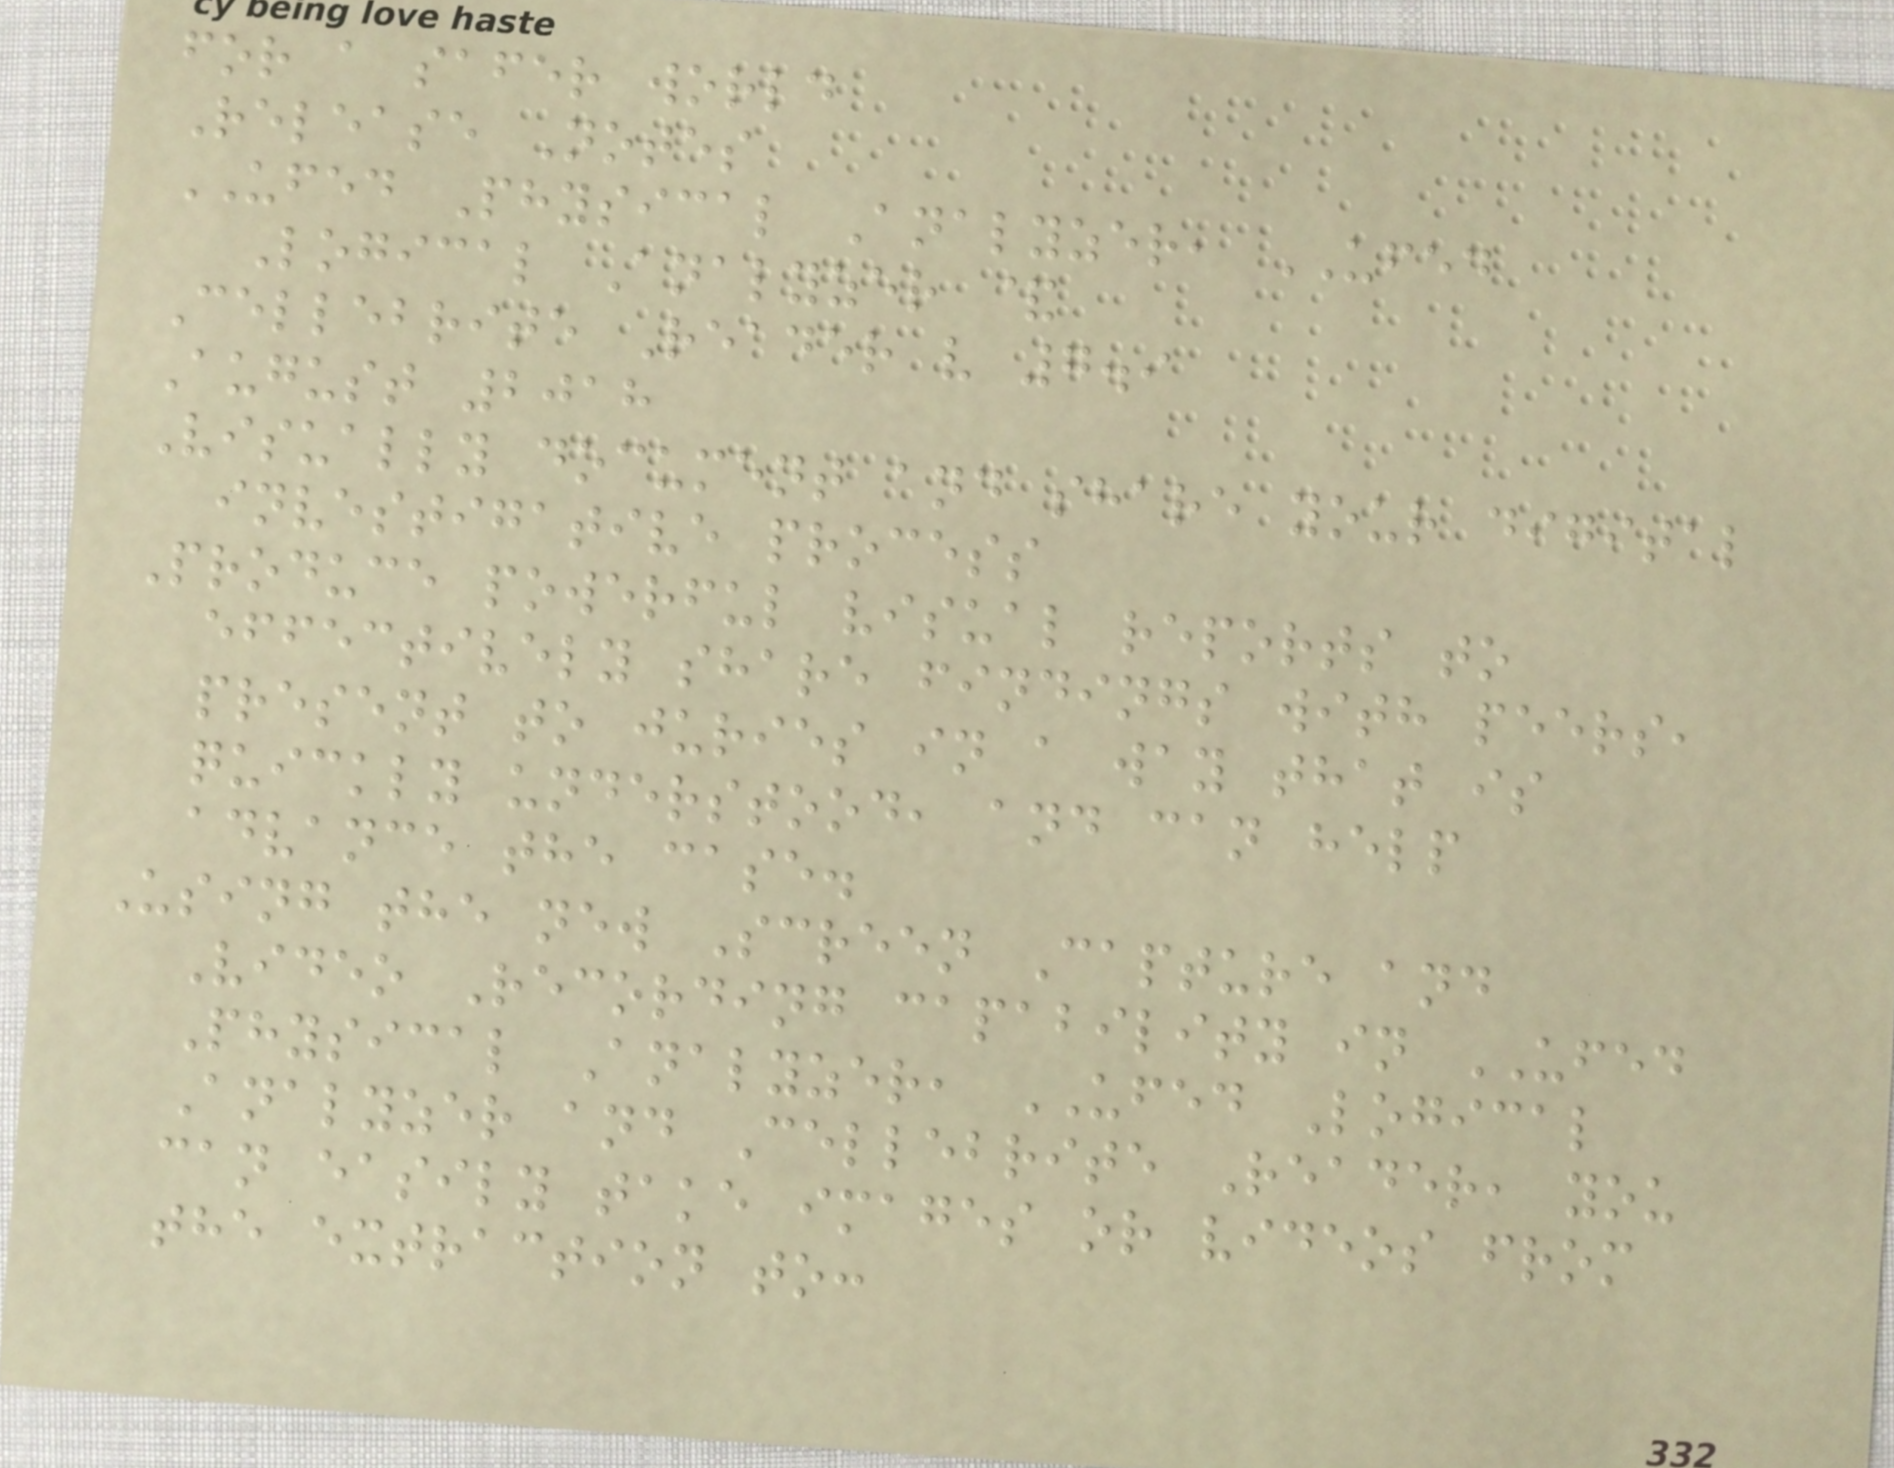for a safer world
Release Notes
UFED Physical Analyzer, UFED
Logical Analyzer &
Cellebrite Reader v 7.9
August 2018
Visually document and share your digital
investigative process
Produce powerful visual reports to
effectively share findings with peers,
present to juries in a way that is
quickly understood, and can help
advance the case.
Using the new Screen Capture and
Video Recording capability in UFED
Physical Analyzer, UFED Logical
Analyzer and Cellebrite Reader, you
can easily take images or videos from
the extraction to:
